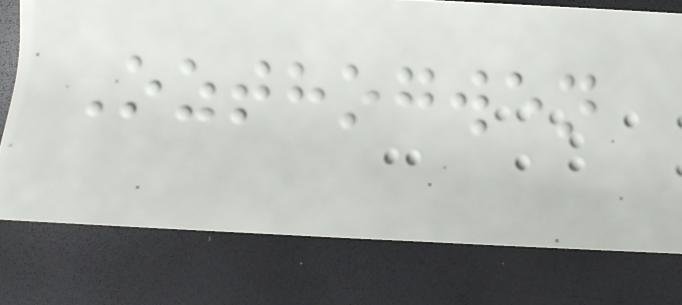Ozthogwen
